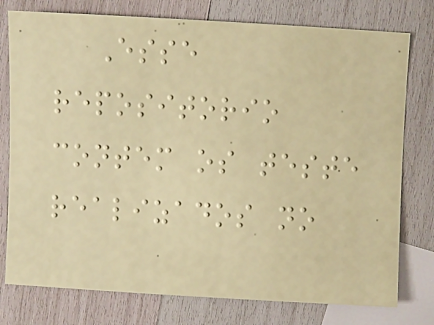Esse
repositorio
contem os teste
realizados no
